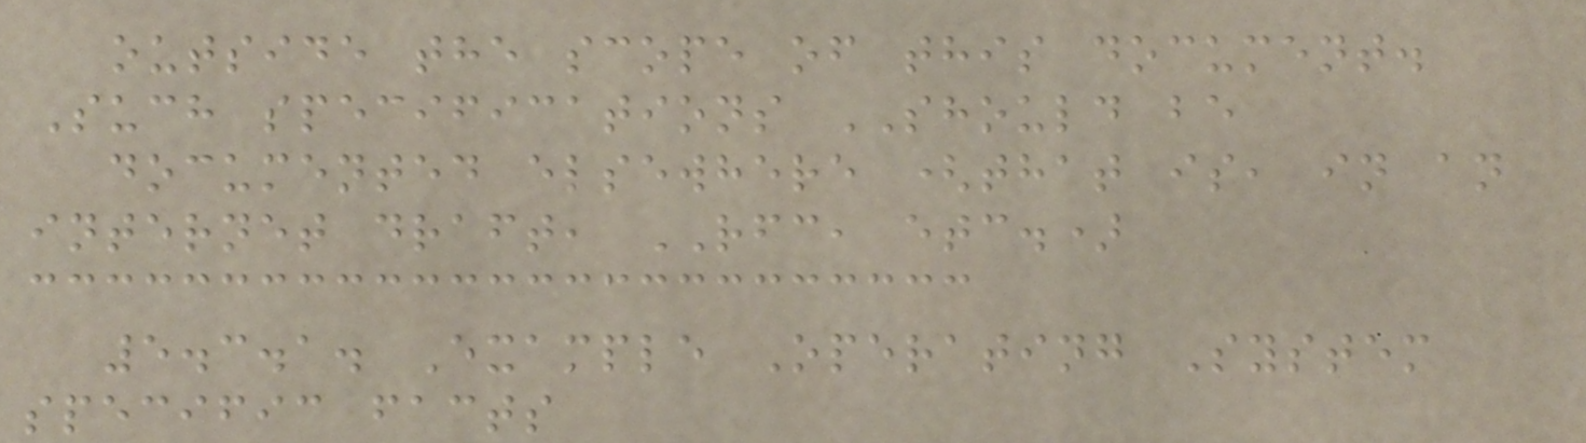outside the scope of this document.
Such specifications SHOULD be
documented elsewhere (that is, in an
internet draft, RFC, etc.)
5.3.1. Example Operating System
specific facts
